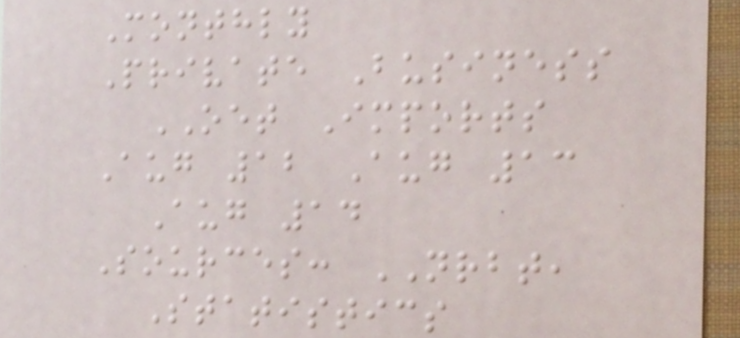Monthly
Private Business
OET Imports
Aug 12 Aug 13
Aug 14
Sources: NRBT,
Statistics
